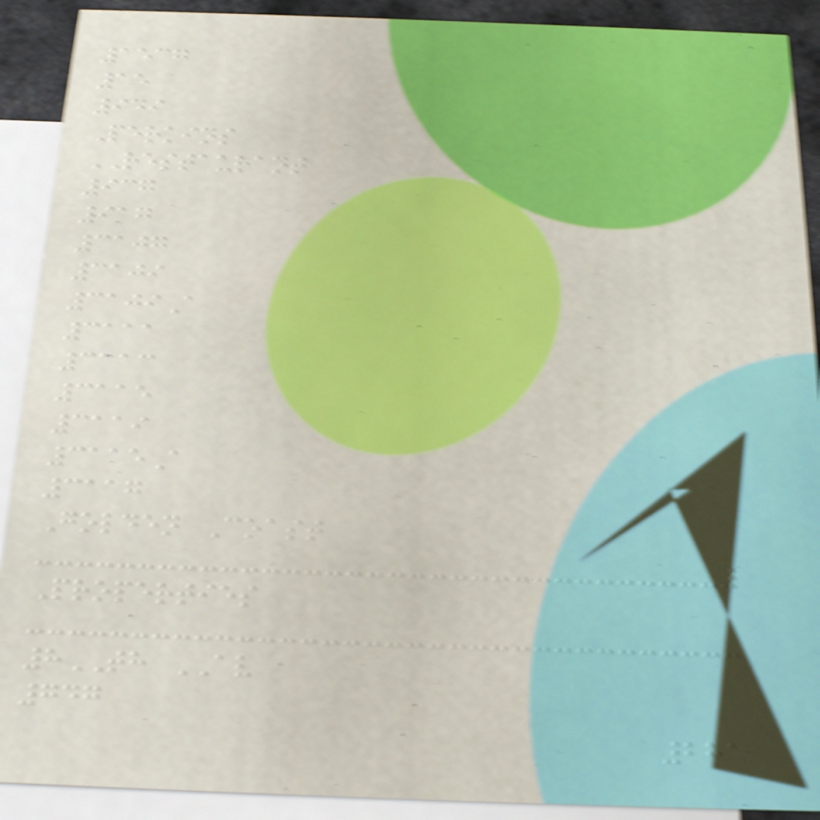1537
15
949
Perkins
RESTAURANT
937
917
3107
3109
3109A
3111
3113
3115
3119
3115A
3117
Golden Coast
Properties
8TH AV
747
281
